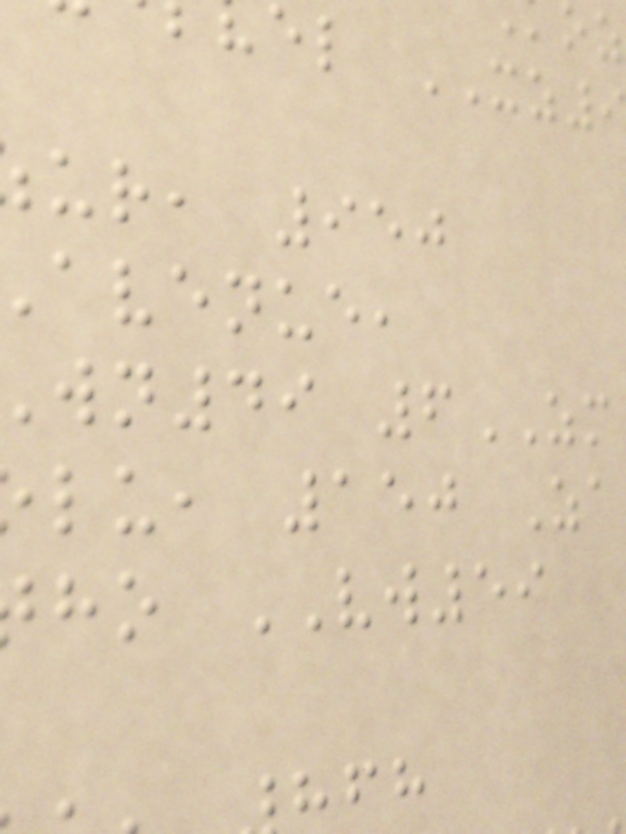el XZ
ur, 950
avenue,
wn49 6ZM
lu, 150 Za
ho VW59
